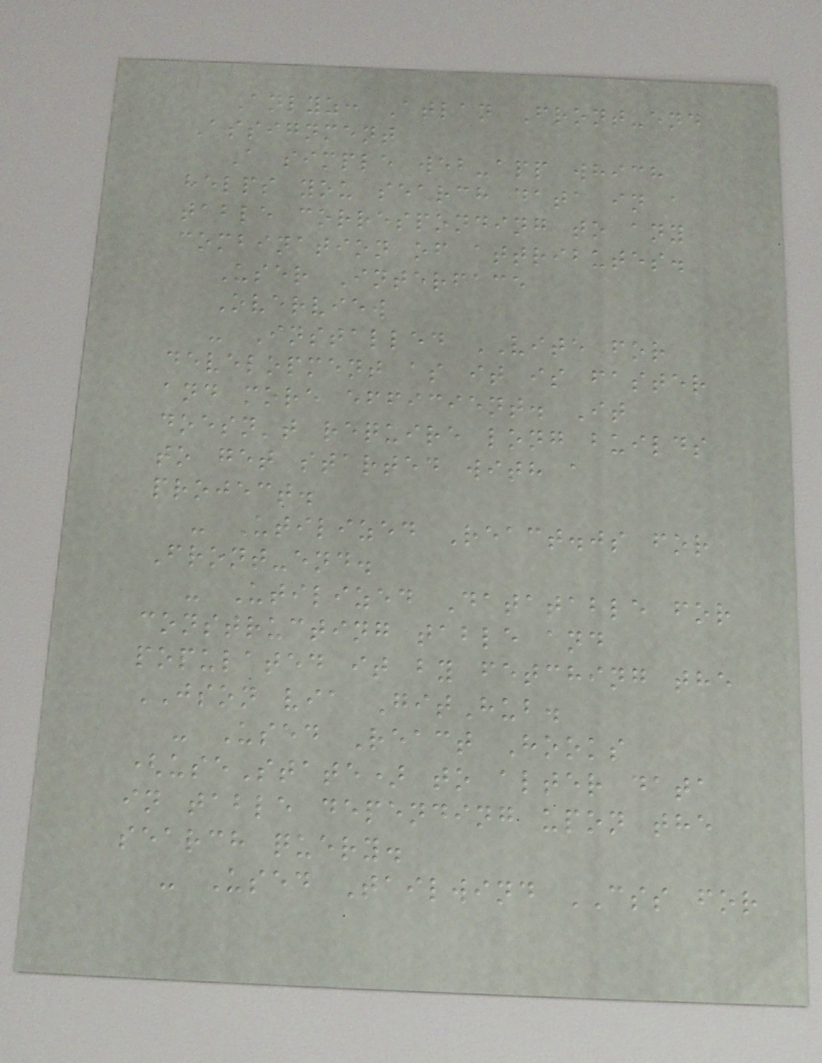Anlyz: Atlan Front-end
Assignment
A simple web-app which
helps you search data in a
table corresponding to any
combination of attributes.
User Interface
Overview
- Installed VITE for
development as it is faster
and more efficient. It
doesn't require long builds
to get started with a
project.
- Utilized React.js for
Front-end.
- Utilized Datatable for
constructing table and
populated it by fetching the
JSON via GitHub.
- Used React Hooks
(useState) to alter data
in table depending upon the
search query.
- Used Tailwind CSS for
